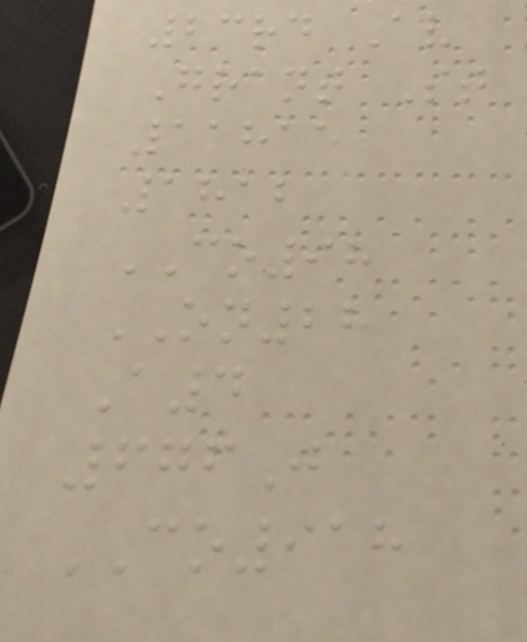23rd Av
Grant St
11815
1812
CO98
ON28
A4
676J
CO918
